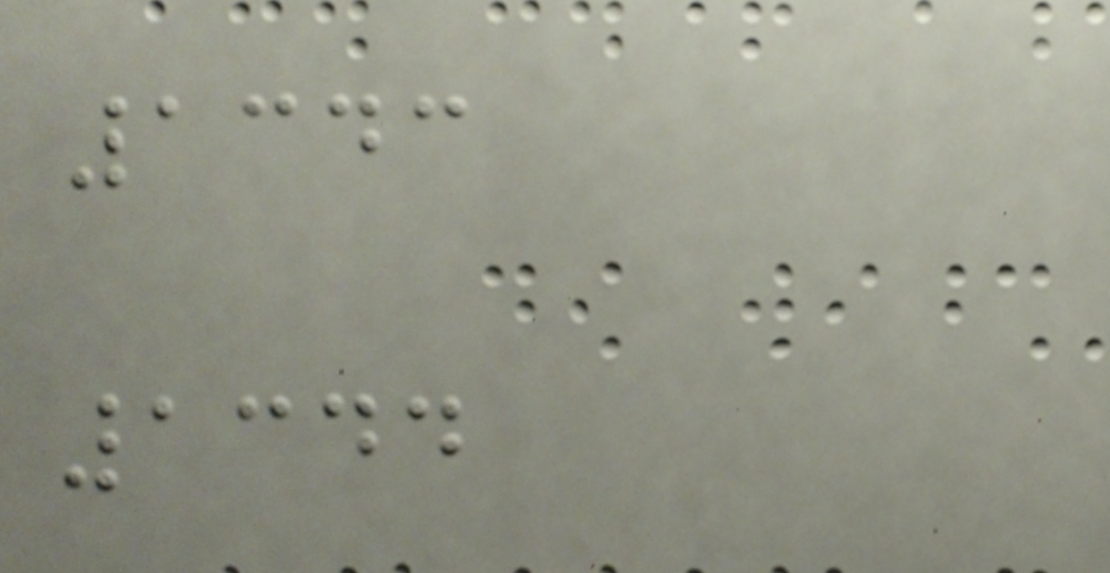1343
1344
